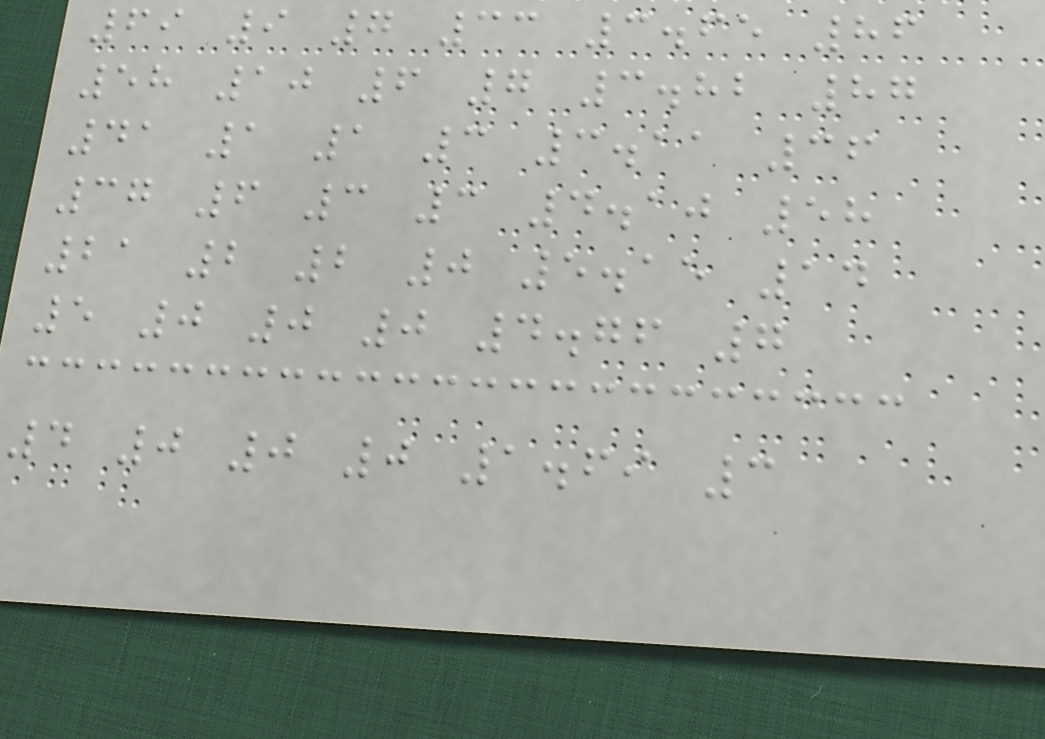69 9 7 33 3.65 86
58 10 6 7 3.82 87
41 1 1 3 3.11 36
37 6 3 3 4.10 58
21 2 2 0 5.15 14
5 0 0 0 4.76 7
4 0 0 0 1.69 3
